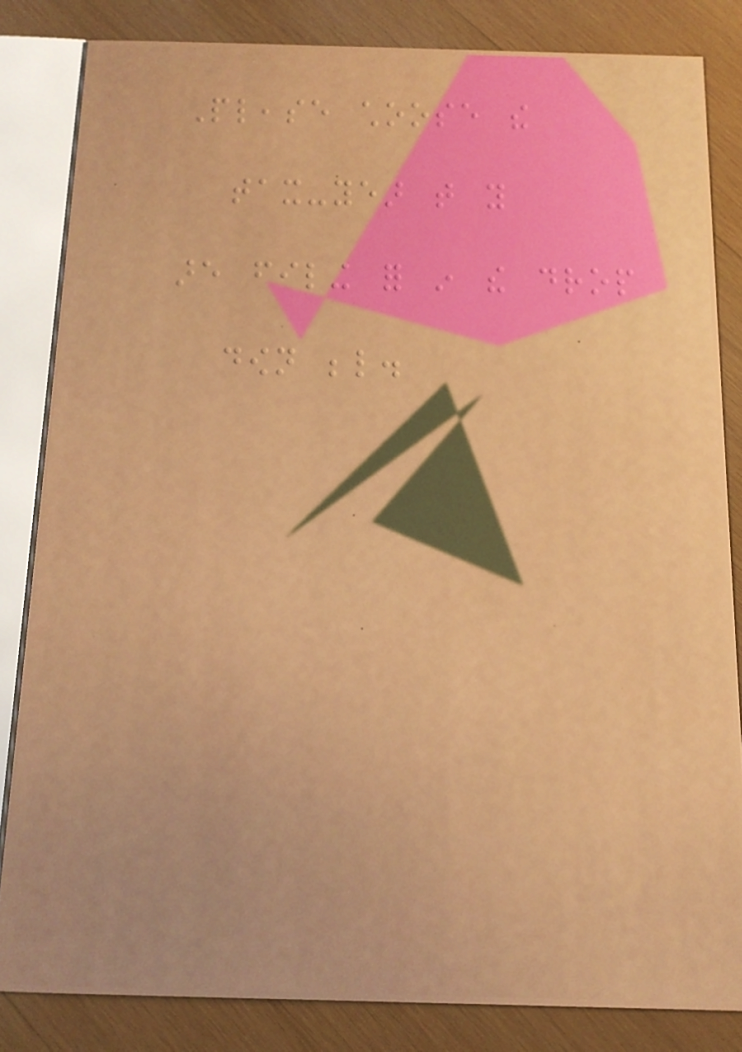Please choose the
tax-year that you
are filing for in the drop
down below.
